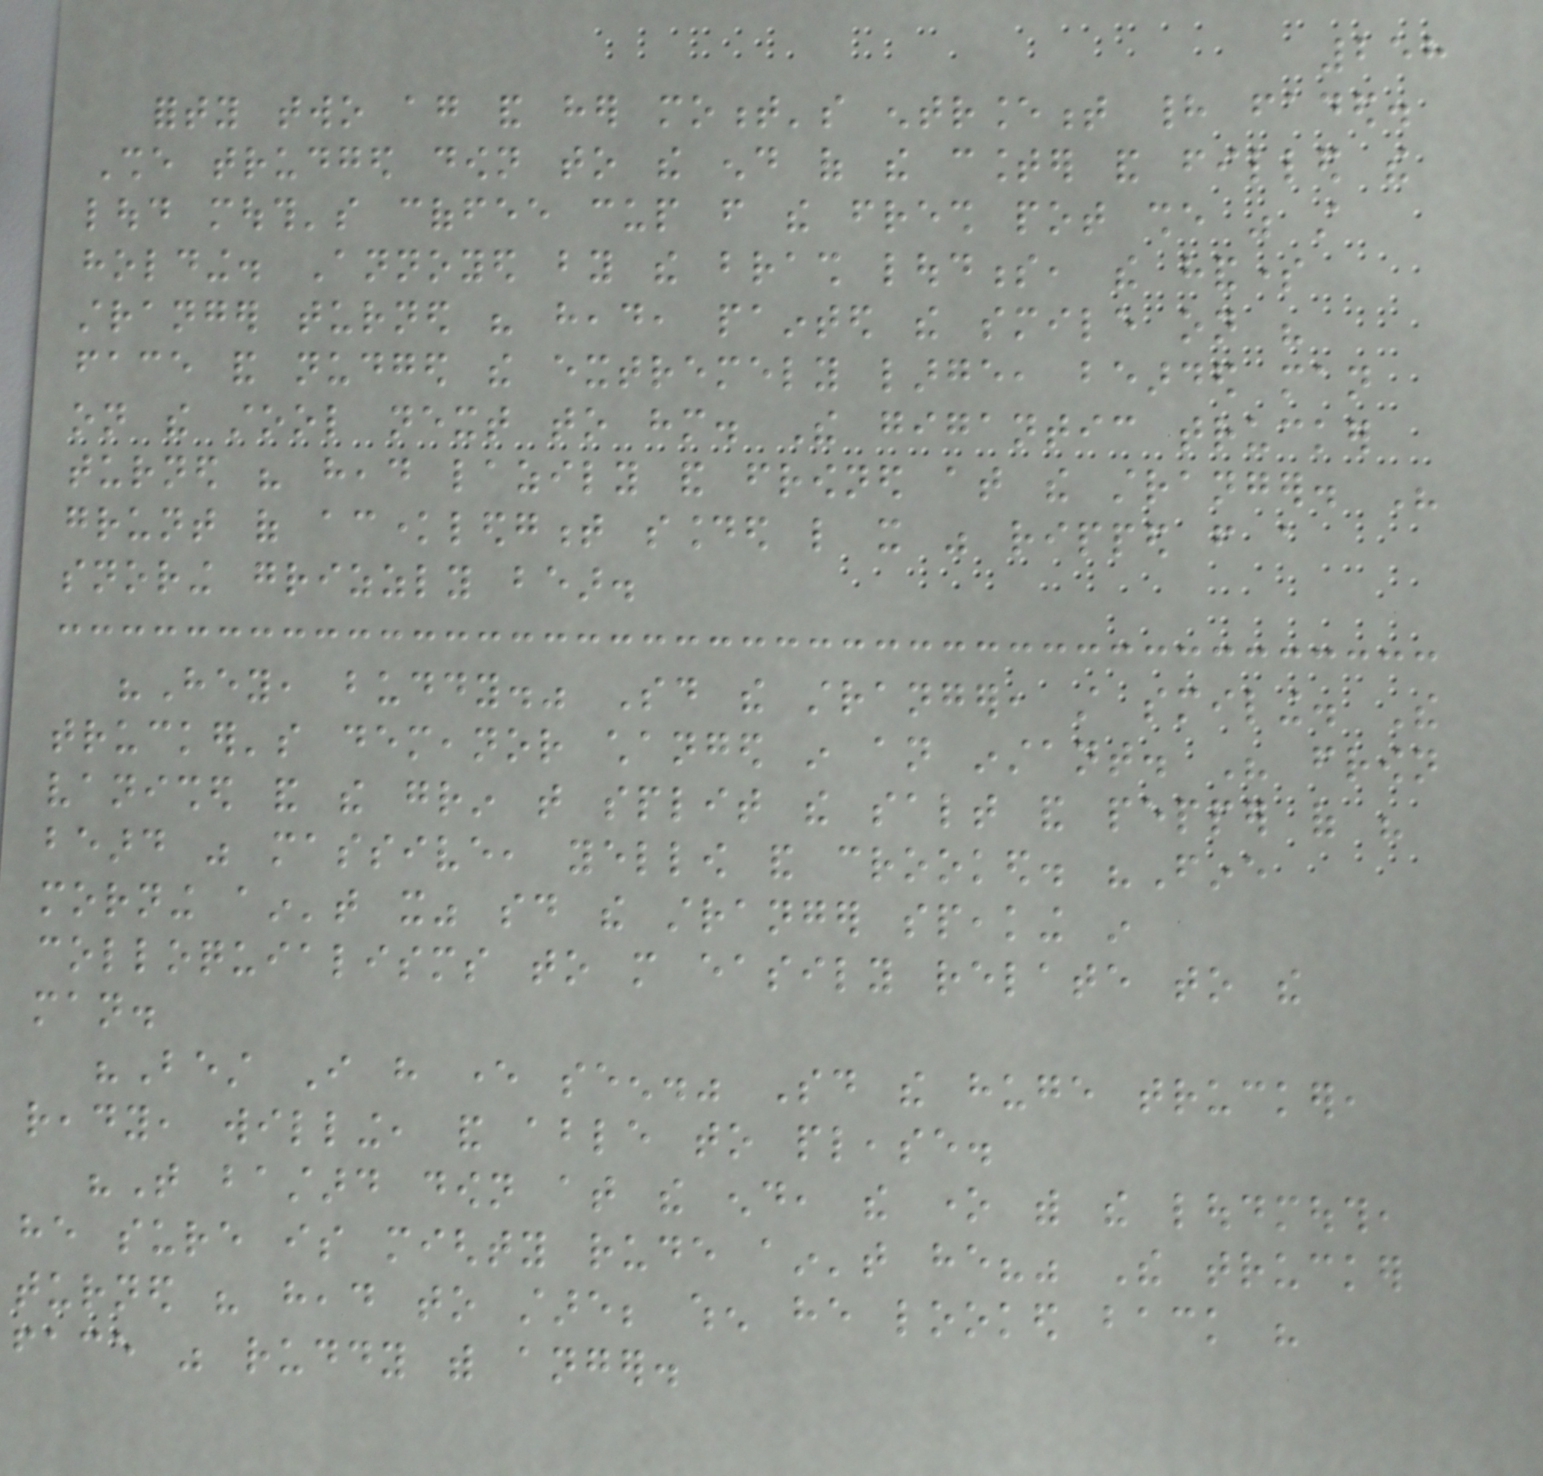258
forty two again and her moment's entrancement had faded.
She trudged down to the end of the counter and filled the
loud mouth's coffee cup from the fresh pot she was still
holding. Annoyed by the brash loudness, the handsome
stranger turned his head, painted the smile on his
face and nudged the extremely large, bearded man
on the stool next to him. The gigantic trucker
turned his head lazily and frowned at the stranger. His
grunt of acknowledgment sounded like it was ripped from a
snoring grizzly bear.
"Hey, buddy." Said the stranger, still smiling. The
trucker's demeanor changed in an instant. His frown
vanished and the grin that split the salt and pepper of his
beard was massive, yellow and crooked. "Fine
morning ain't it" said the stranger speaking in
colloquialisms to more easily relate to the
man.
"Best I have ever seen." Said the huge trucker,
ready, willing, and able to please.
"That bastard down at the end, the one with the loudmouth,
he sure is mighty rude ain't he?" The trucker
turned his head to stare; when he looked back his
face was ruddy with anger.
